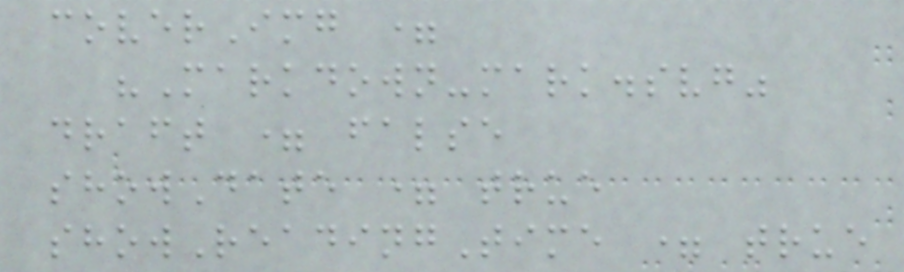coverImg =
"Markdown-mark.svg"
draft = false
showDate = true
showReadingTime = true
